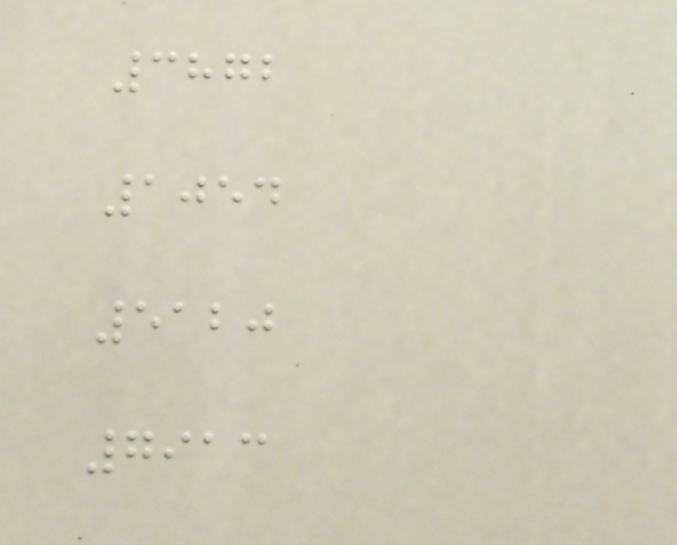3872
1054
5120
7913
